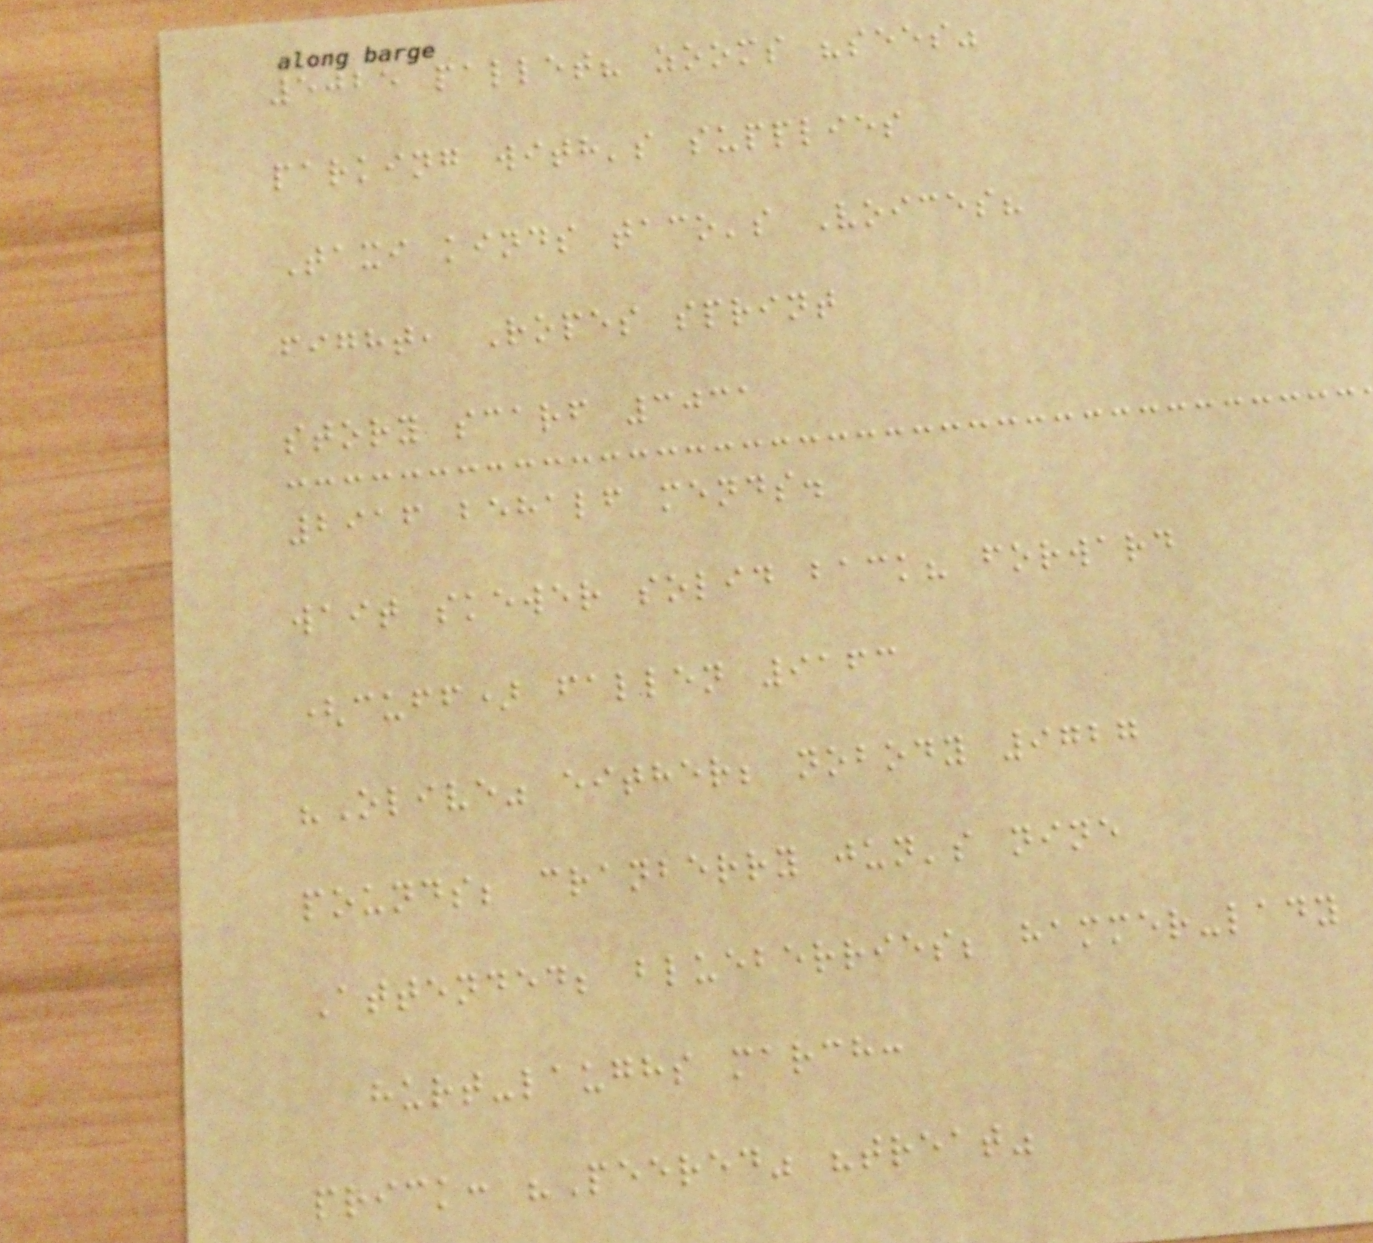5025 pallet? zooms "sees"
parking with's supplies
Taxi kinds taco's Voices?
fight, Ropes sprint
story scarf 3031
2916 behalf mends.
wait skewer solid back? forward
(cuff) fallen 9163
"Olive" either; nobody 9727
pounds; cranberry jun's nine
Attended; blueberries; hammer-lady
hurt-laughs march:
prick: "Peered" "treat"
